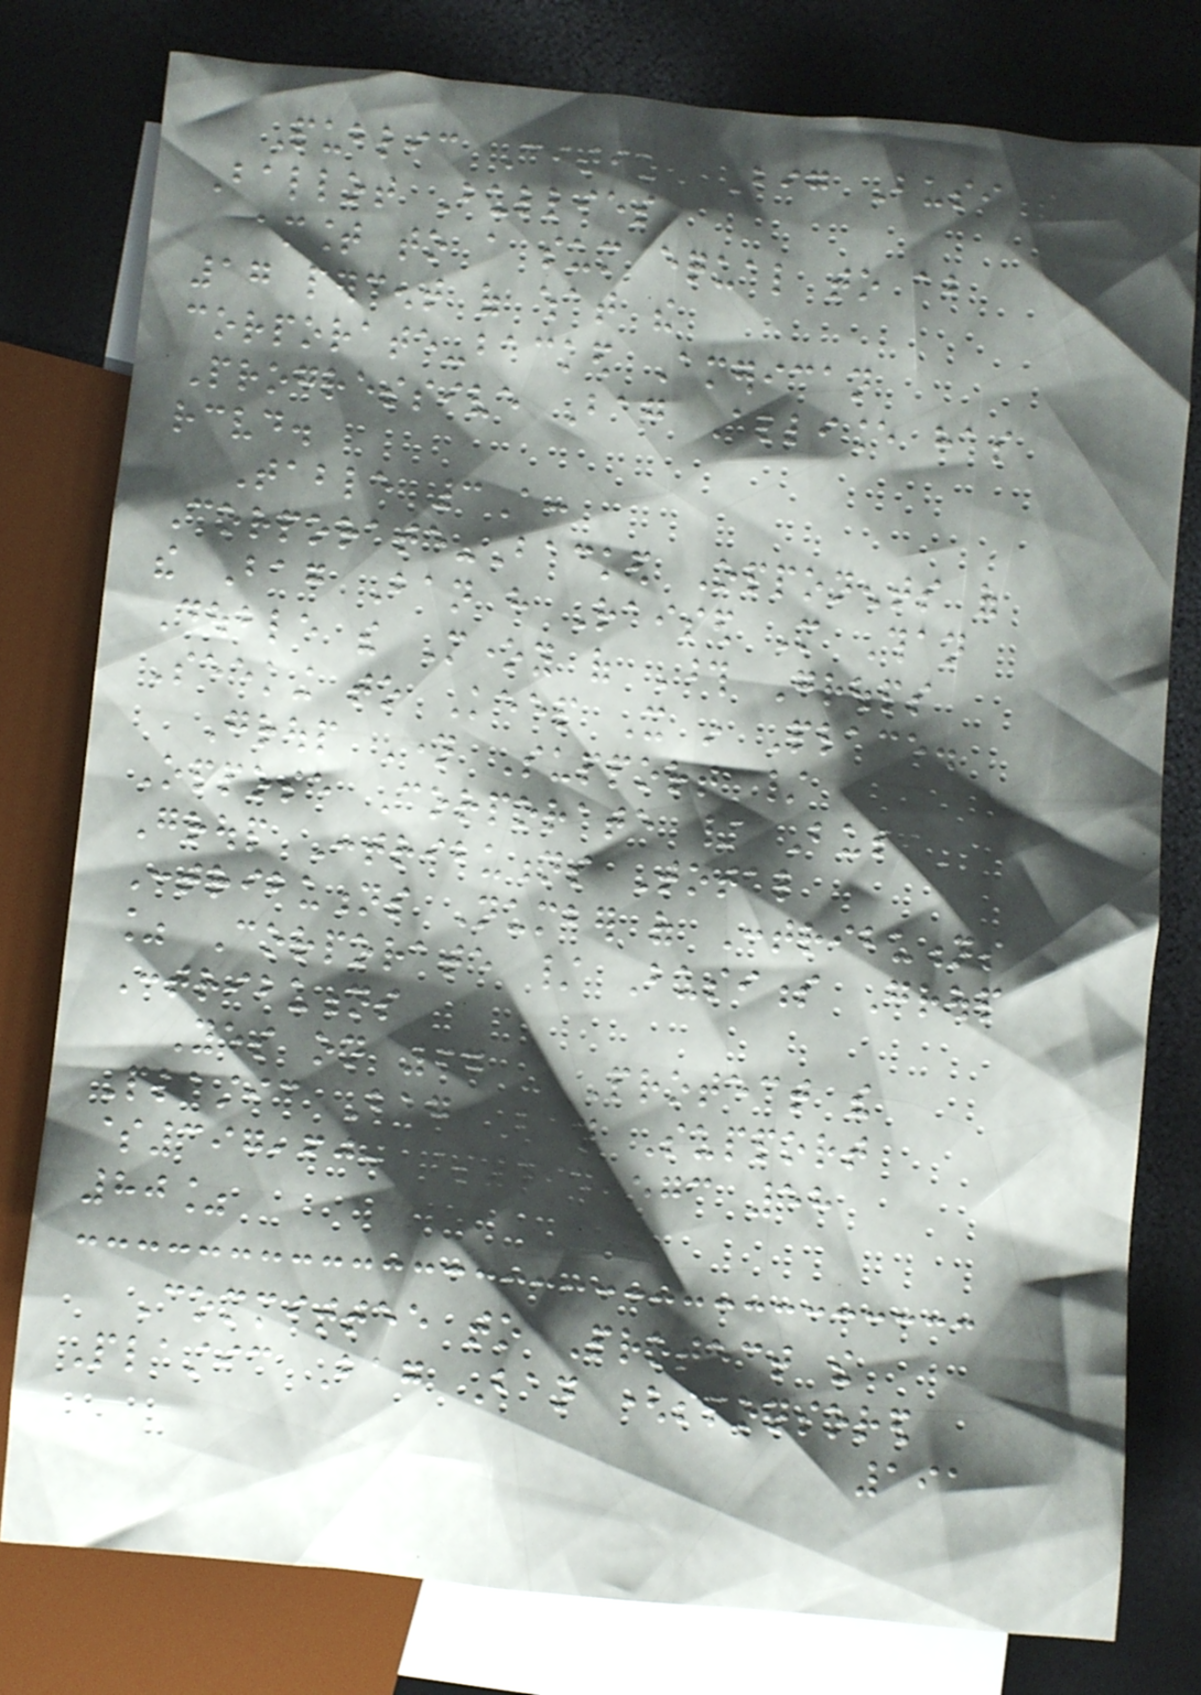Public Citizen Big Business
Ballot Bullies
amount to a sum equal to about
17 percent of what the
corporate-backed American
Progressive Bag Alliance has
received.
Table 3A:
Corporate-Backed Opponents of
the Bag Ban have Raised More Than
Double the Money of Those Groups
Seeking to Keep It in Place.
Group Name Support /
Oppose Corporate / Business
Group Contributions Total
Contributions Number of Contributions
% Corporate / Business Group
Contributions
Yes on 67 - Protect the
Plastic Bag Ban Support
$397,600 $494,573 58
80%
Committee to Protect the
Plastic Bag Ban (sponsored
191
